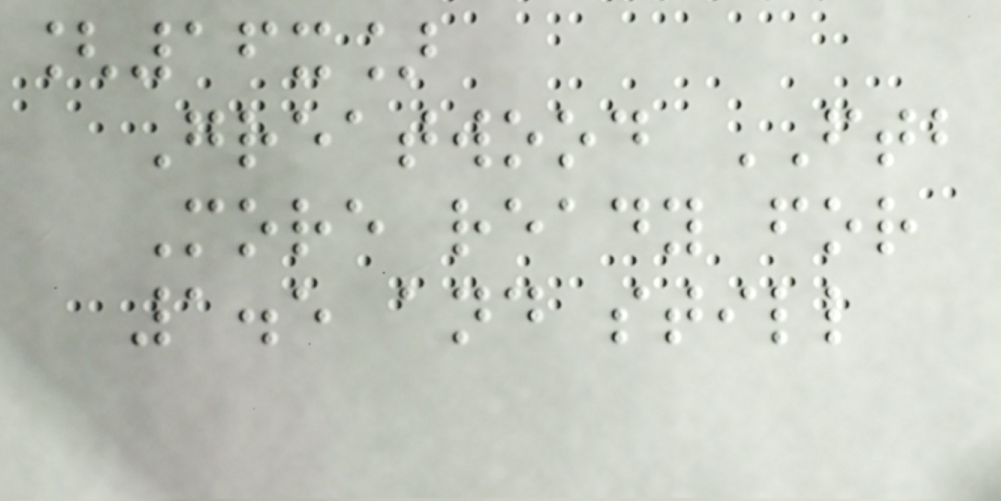[16x]
Greatwood FTB
More ready for
1.5 and still
